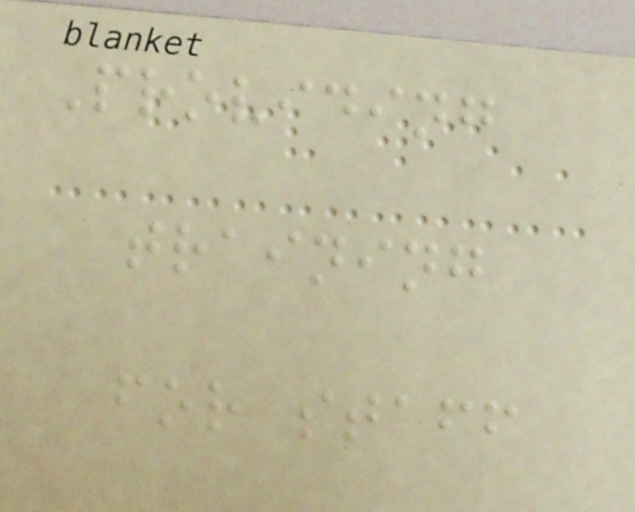Providing
training
for staff
